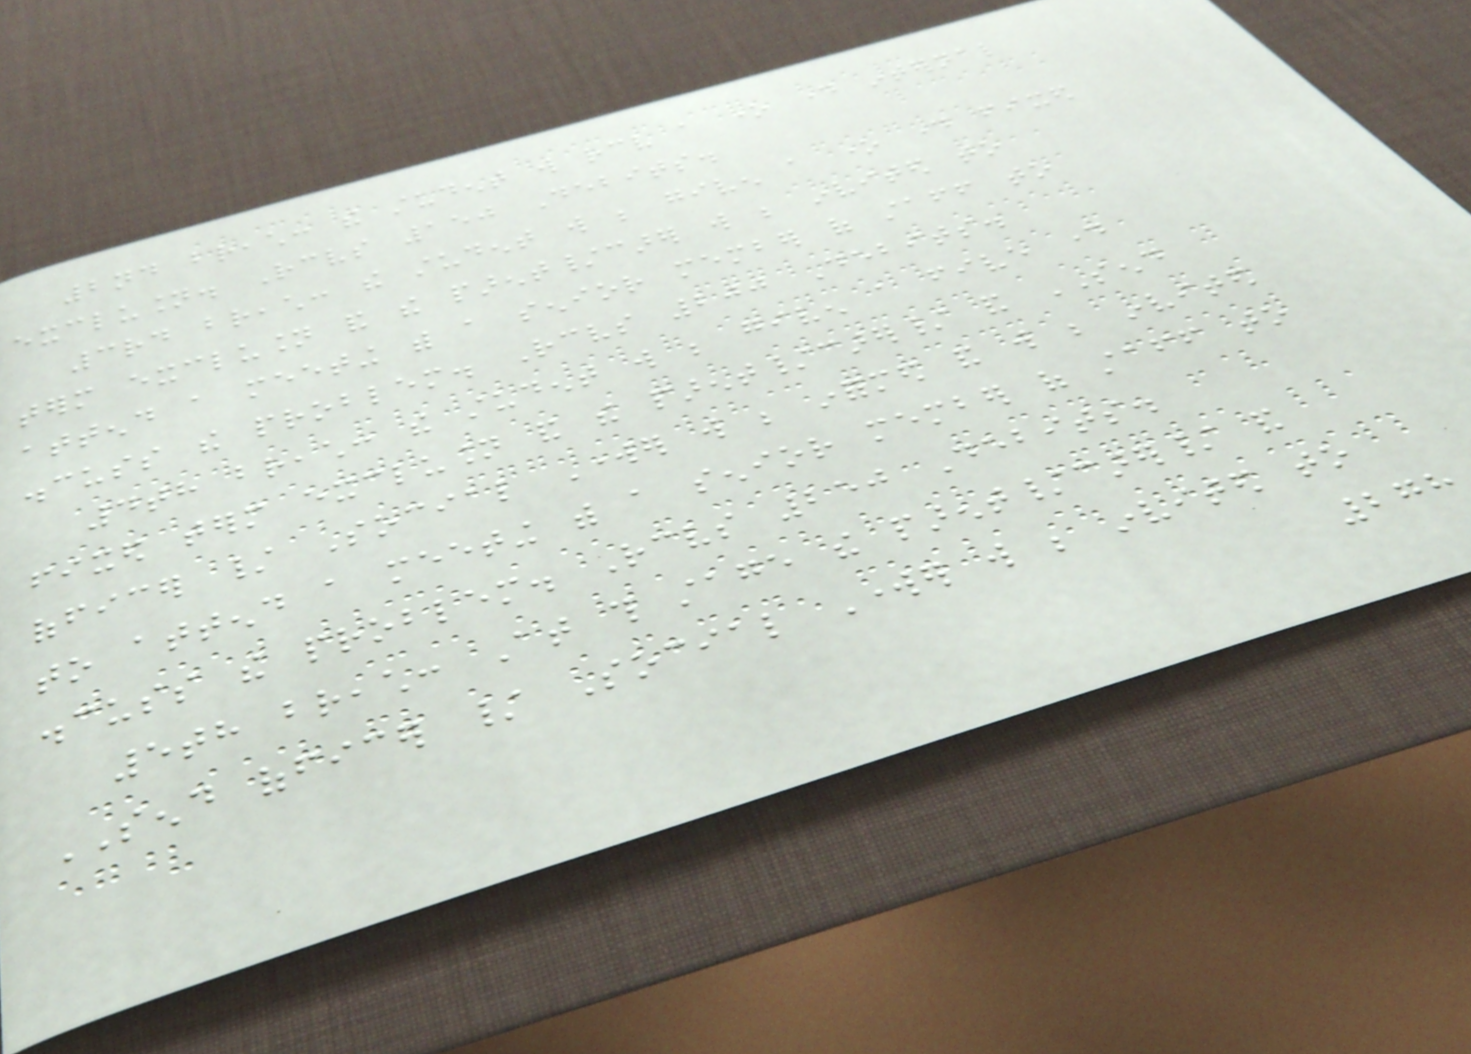2nd breach: the student will receive a one day internal
exclusion. Receives 150 Debits.
3rd breach: the student will be given a one day fixed
term exclusion and the parent/carer will be invited to
attend a meeting with a senior member of staff to
discuss the problem. Receives 200 Debits.
4th breach: the student will be given a five day
fixed term exclusion and the parent/carer/ and SEND
officer / Social Worker will be informed and will be invited
to attend a meeting with a senior member of staff to
discuss the problem. Receives 250 Debits.
5th breach: At this stage the parent/carer/ and
SEND officer / Social Worker will be invited to
278
